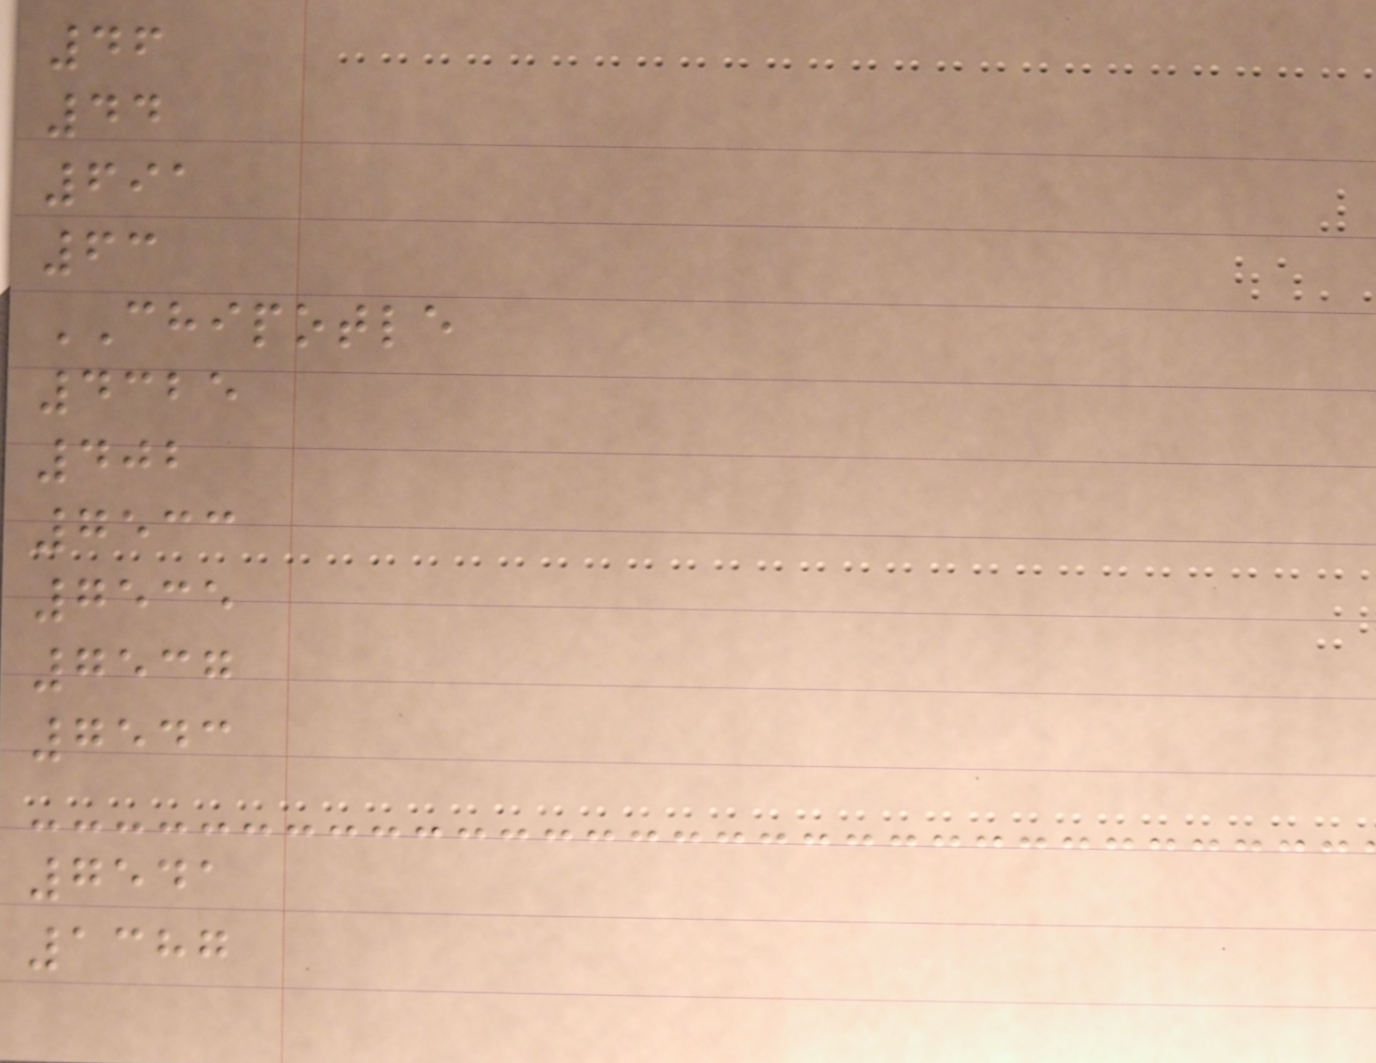46
44
691
63
CHIPOTLE
4325
402
7533
7535
7537
7543
7541
1387
